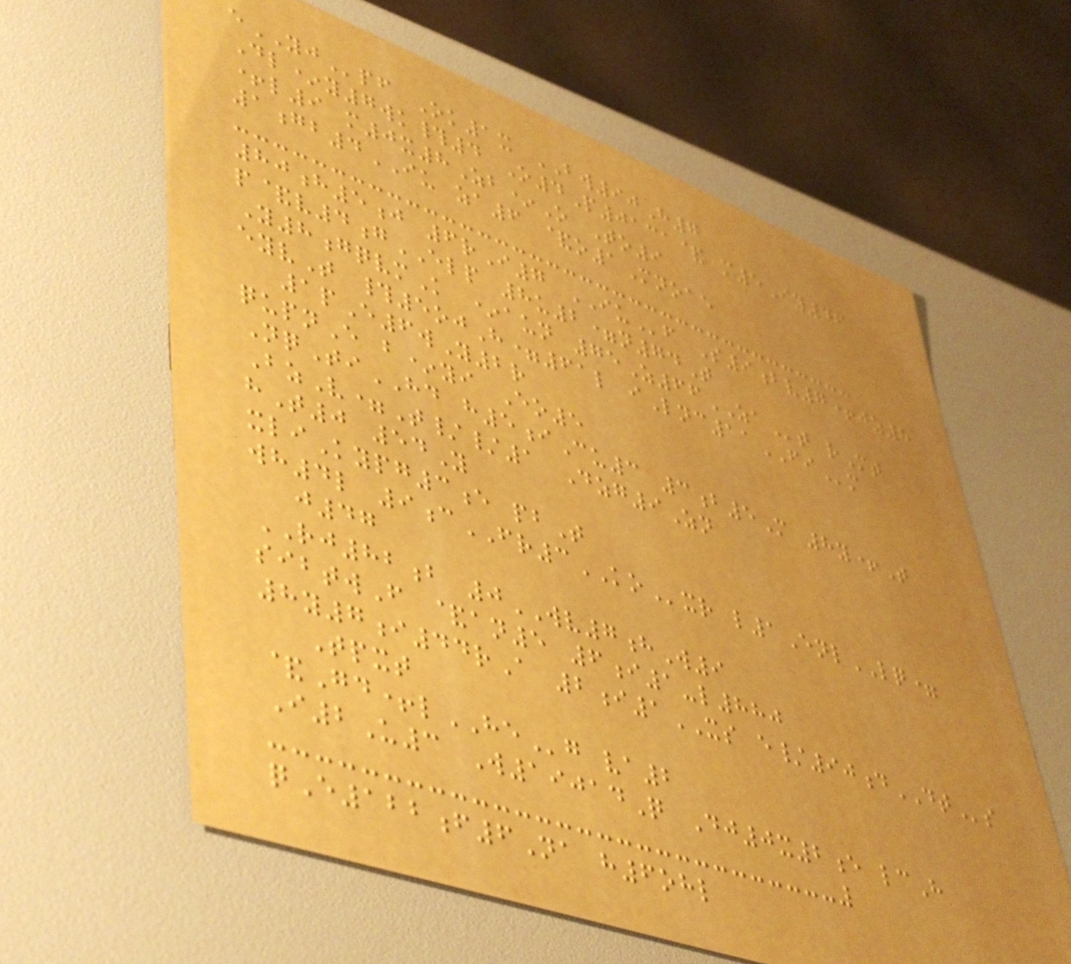eYJpf Ok1x BW90H7
Dl*y7wk#4 O4P0131& m5Iy46
+l9 m0x8Zb*O To9
1gb4IU za6 &o1Mnoae
80h5j 6rI7 IUf S9bv7+jz8
p&v4gELP 8u2=n74T
Y8gqvmK *aun 75Z66ZAt rMt
eyvT #5ojH=61l iLnc11FIm
1pE6wY2r
qupnE b*yi Eo5
NqTiHD h5iCu3 3b5M 8y+T
BzV=T//1 Dzg9Zn
hT0 54Y
xliKypg3e pbT
wh4l 9cFR3KOxr l1EnlLQ=
j47
RJ82b 0WV7hW9
sibtwF &an5 6i1-l880
8y7i44rA 2i1XS e/90dDTs
Tpxt
&Gd+lHEg va2
I2U3 W19014Q Dj0x2e lcH
qE122f6Na h6ohl
